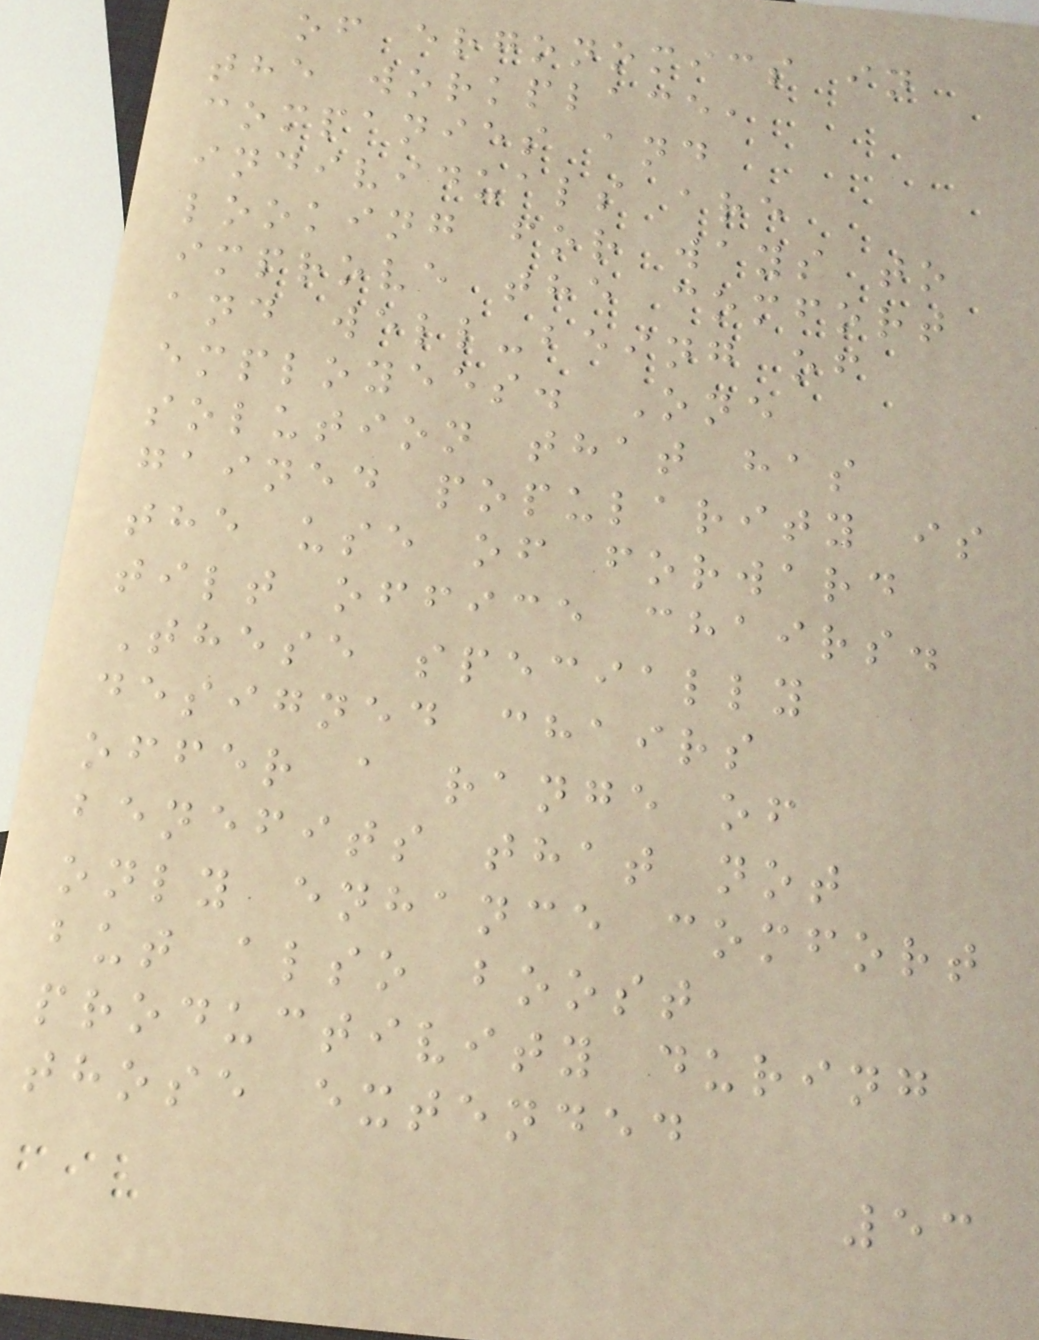of ergonomics in
the workplace,
companies and
individuals are
looking for ways to
improve the comfort
and well-being of
employees. One
solution that has
gained popularity is
the use of forward
tilt office chairs.
These specially
designed chairs
offer a range of
benefits that not
only enhance comfort
but also boost
productivity during
those extended
53
